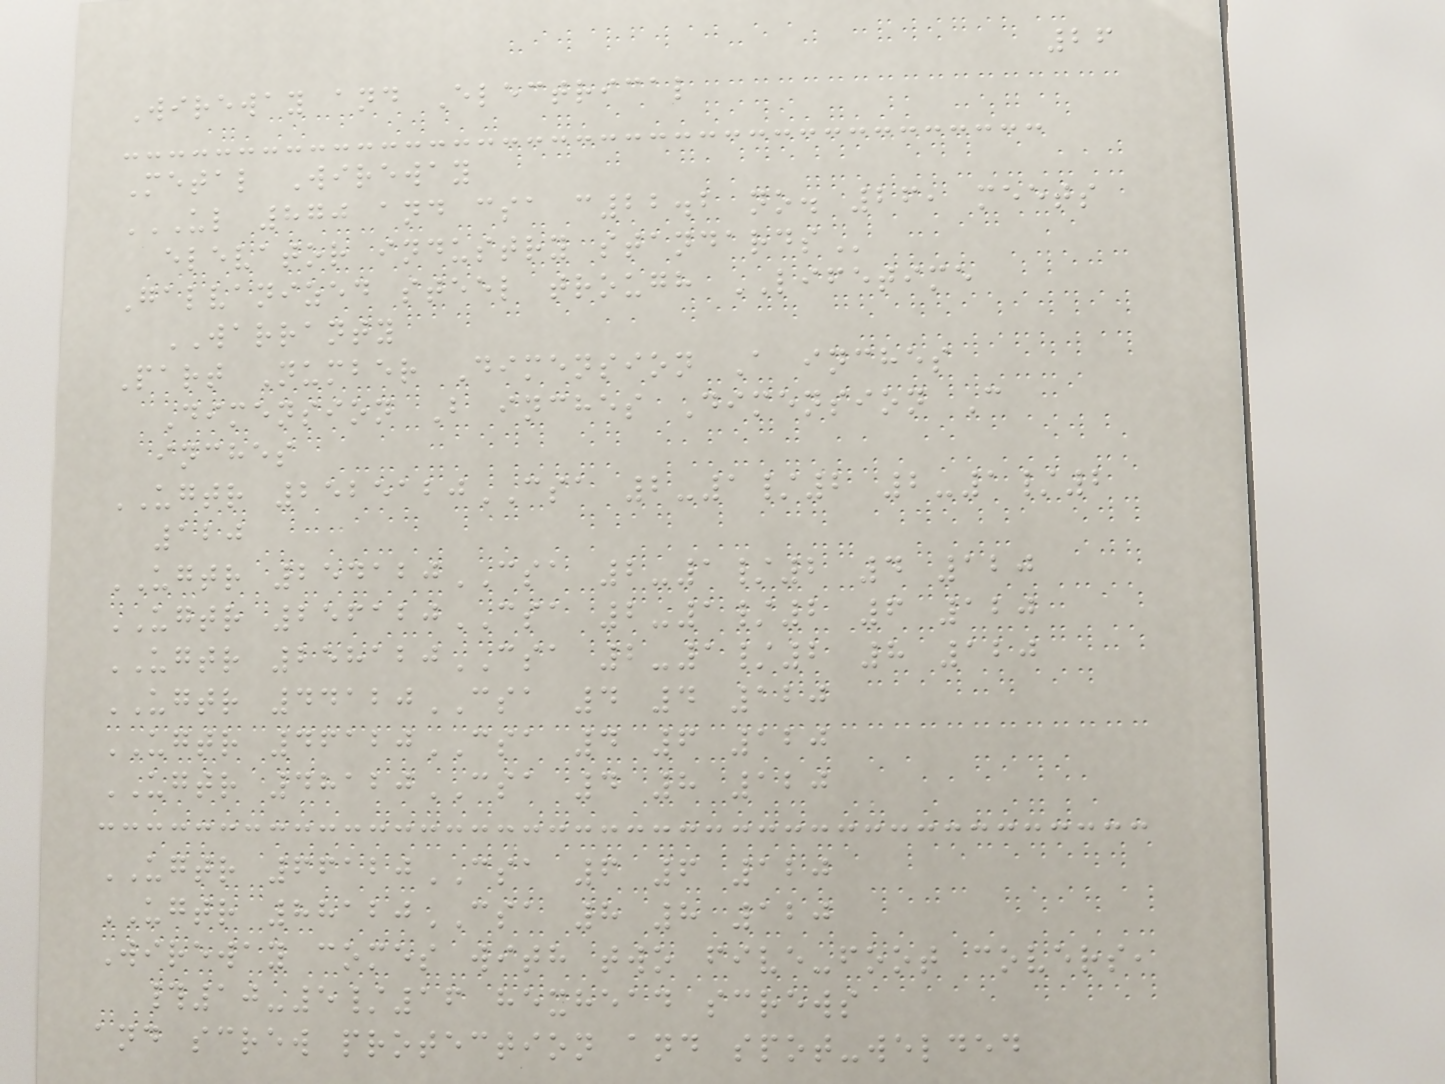26
Wireway and Electrical
Metal Wireway
UL 870 AND CSA C22.2 NO. 26, MEETS
ELEVATOR INDUSTRY STANDARDS
Galvanized steel trough LIFETIME
WARRANTY
Part Number Dimension A inches
Dimension B inches Dimension C
inches
UGTR 2525120CSA 2-1/2 2-1/2
120
UGTR 254120CSA 2-1/2 4 120
UGTR 256120CSA 2-1/2 6 120
UGTR 258120CSA 2-1/2 8 120
UGTR 44120CSA 4 4 120
UGTR 46120CSA 4 6 120
UGTR 48120CSA 4 8 120
UGTR 66120CSA 6 6 120
UGTR 88120CSA 8 8 120
Wireway comes with two five-foot covers,
#10-5/16 hexhead screws
and screw protection and spot-welded
